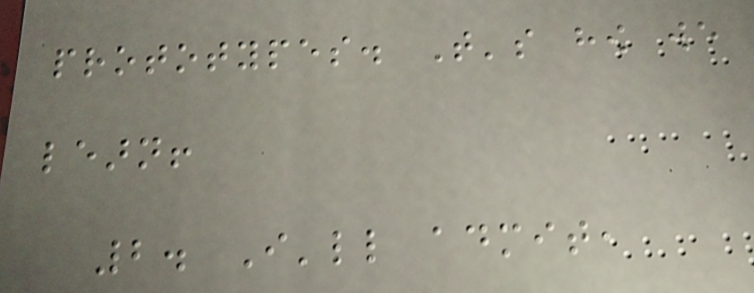prototypes. That's how we
learn!
2. I'll admit,
